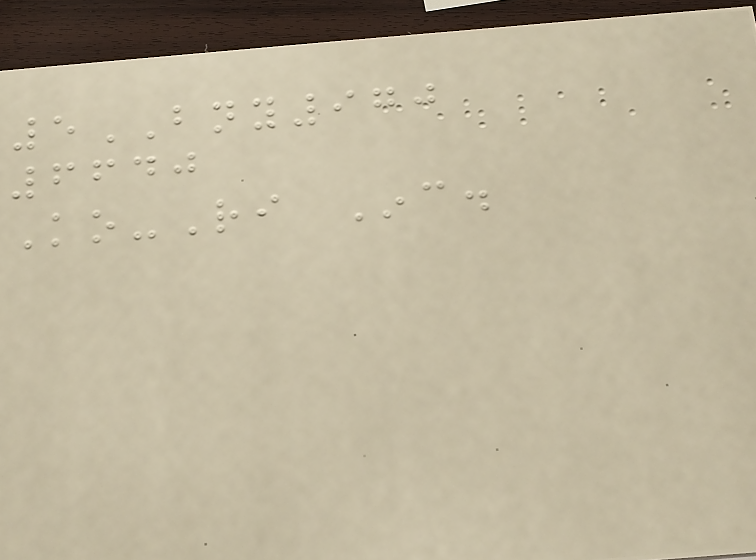5BNY970
6640
Ko-Ri Inc.
